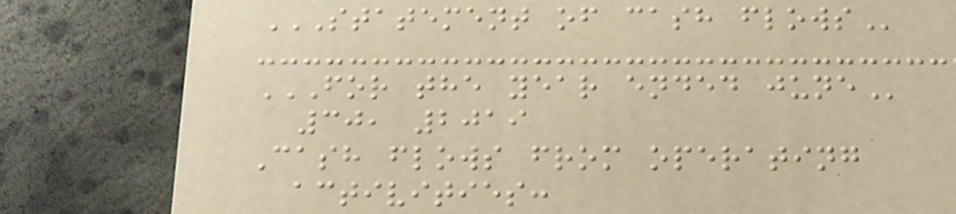STATEMENT OF CASH FLOWS
FOR THE YEAR ENDED JUNE
30, 2019
Cash flows from operating
activities:
